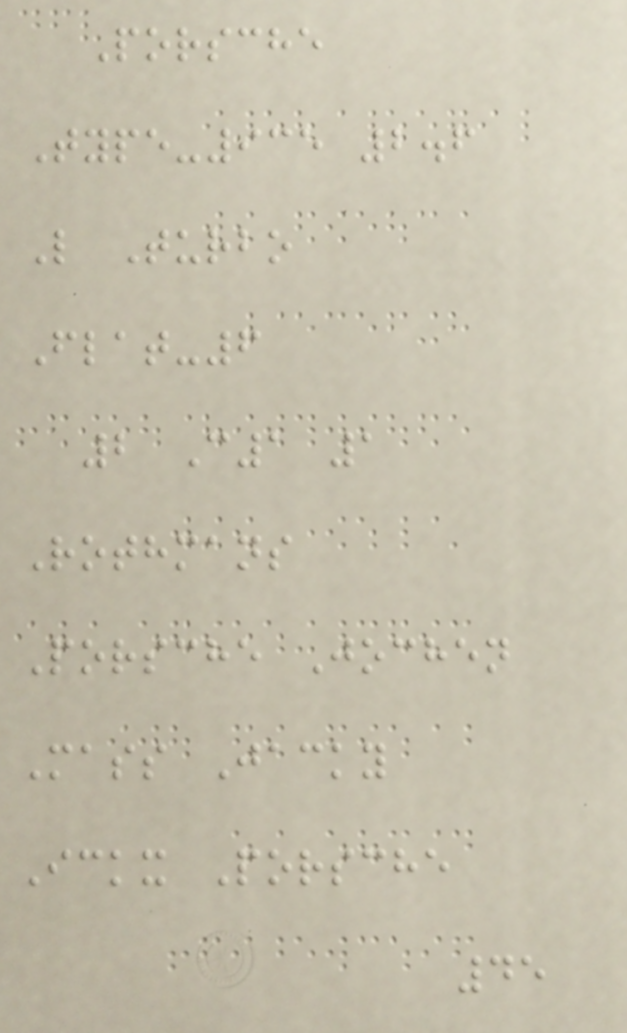Porsche
Type-935 2.6
L Turbo
Flat-6
2 C1 1
Rothmans
Porsche Jochen
Mass Jacky
Ickx Porsche
45
